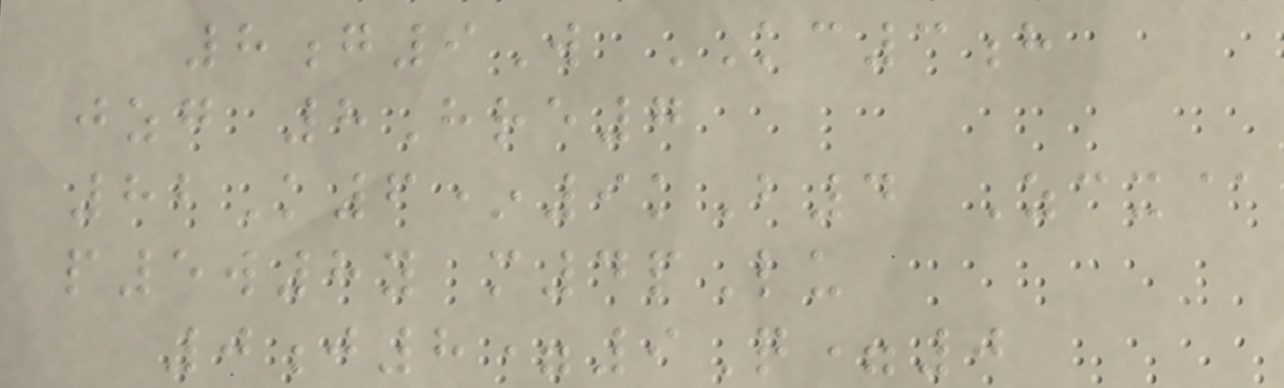8g9W KC3h
jzg 8Hre7
82K6*9kB4 Zcx@
p5w8y m4pLu
0j8=9Q=0
